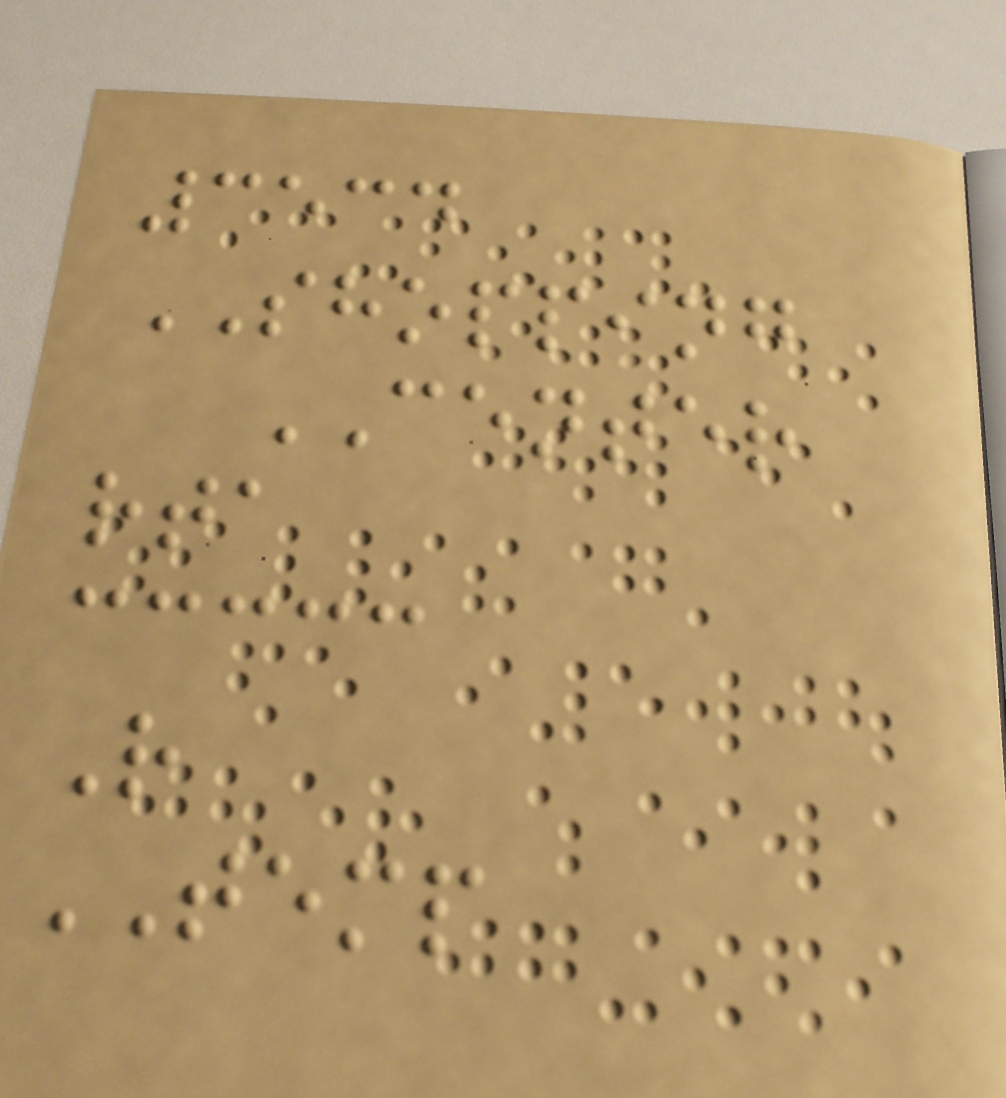3534
SHOPPING
CENTER
rta
R
TEMP
